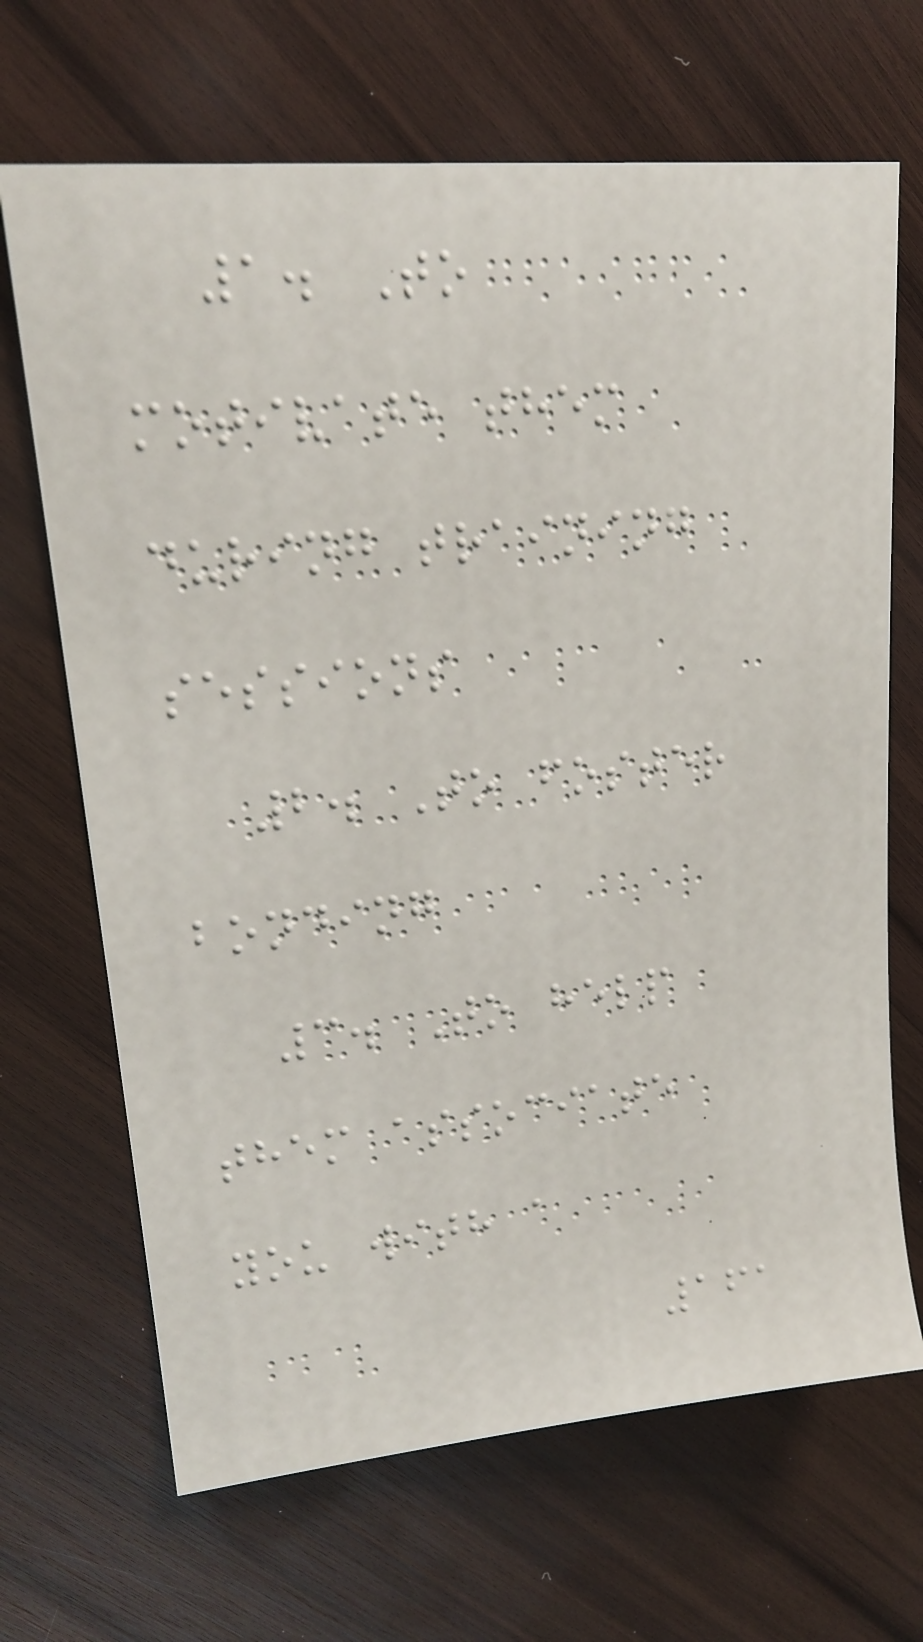1. To
motivate them
during training
sessions
2. To foster
bonding
3. To help
them associate
you with a
161
